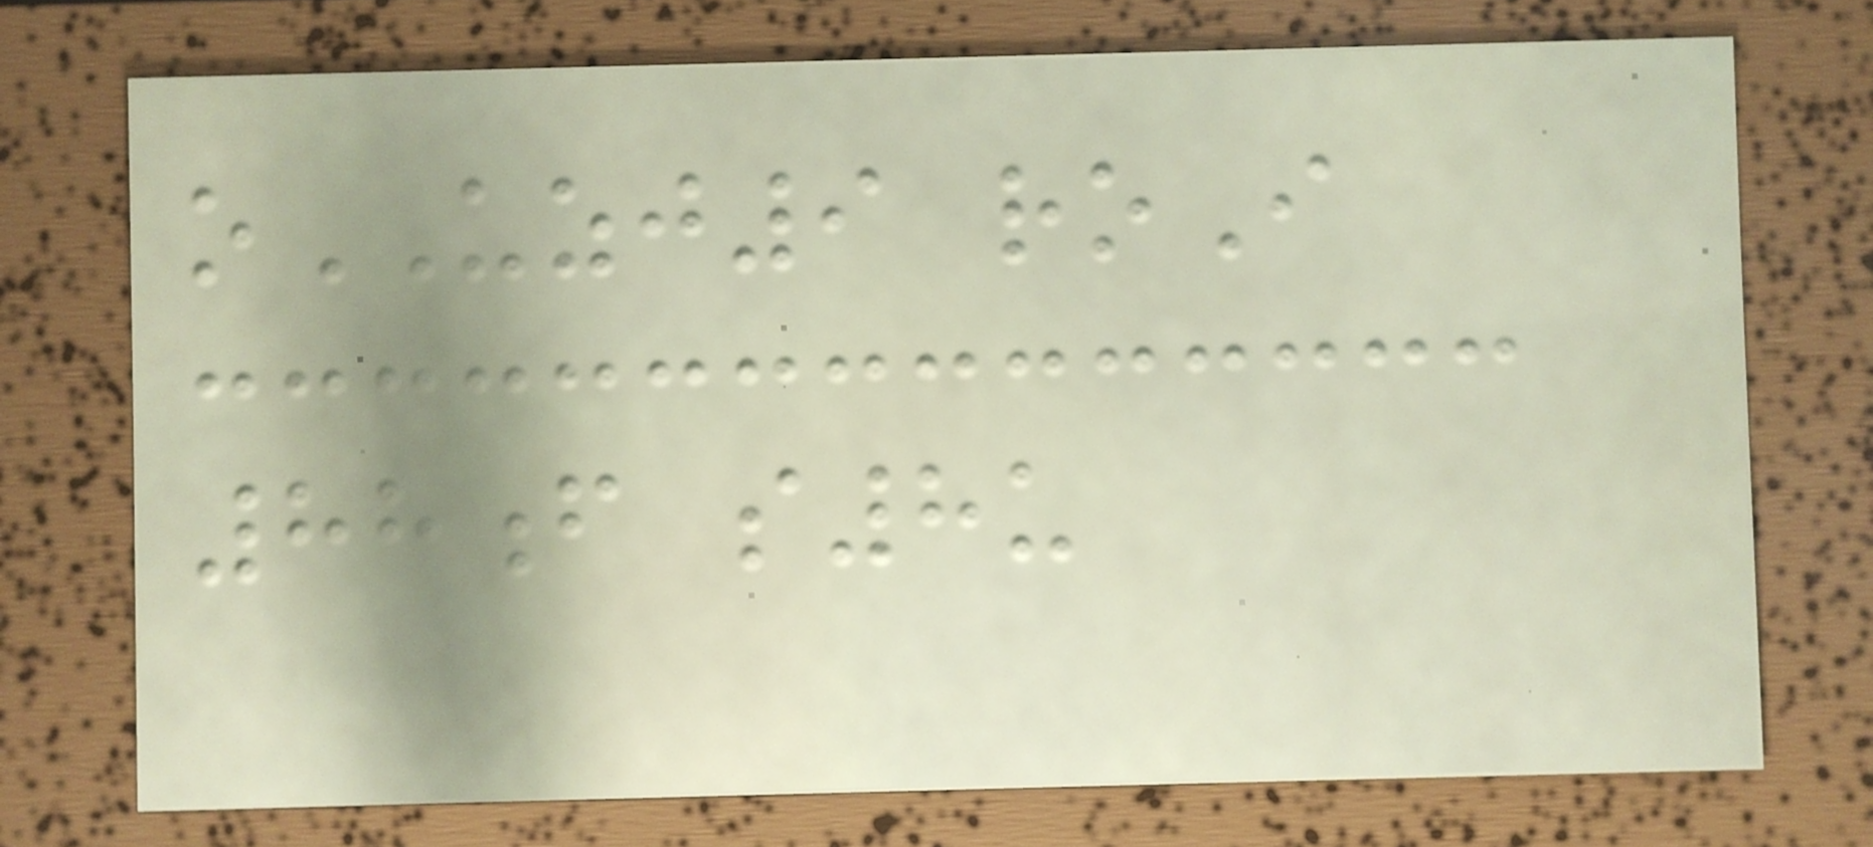oUZJ9 roI
88f s8u
